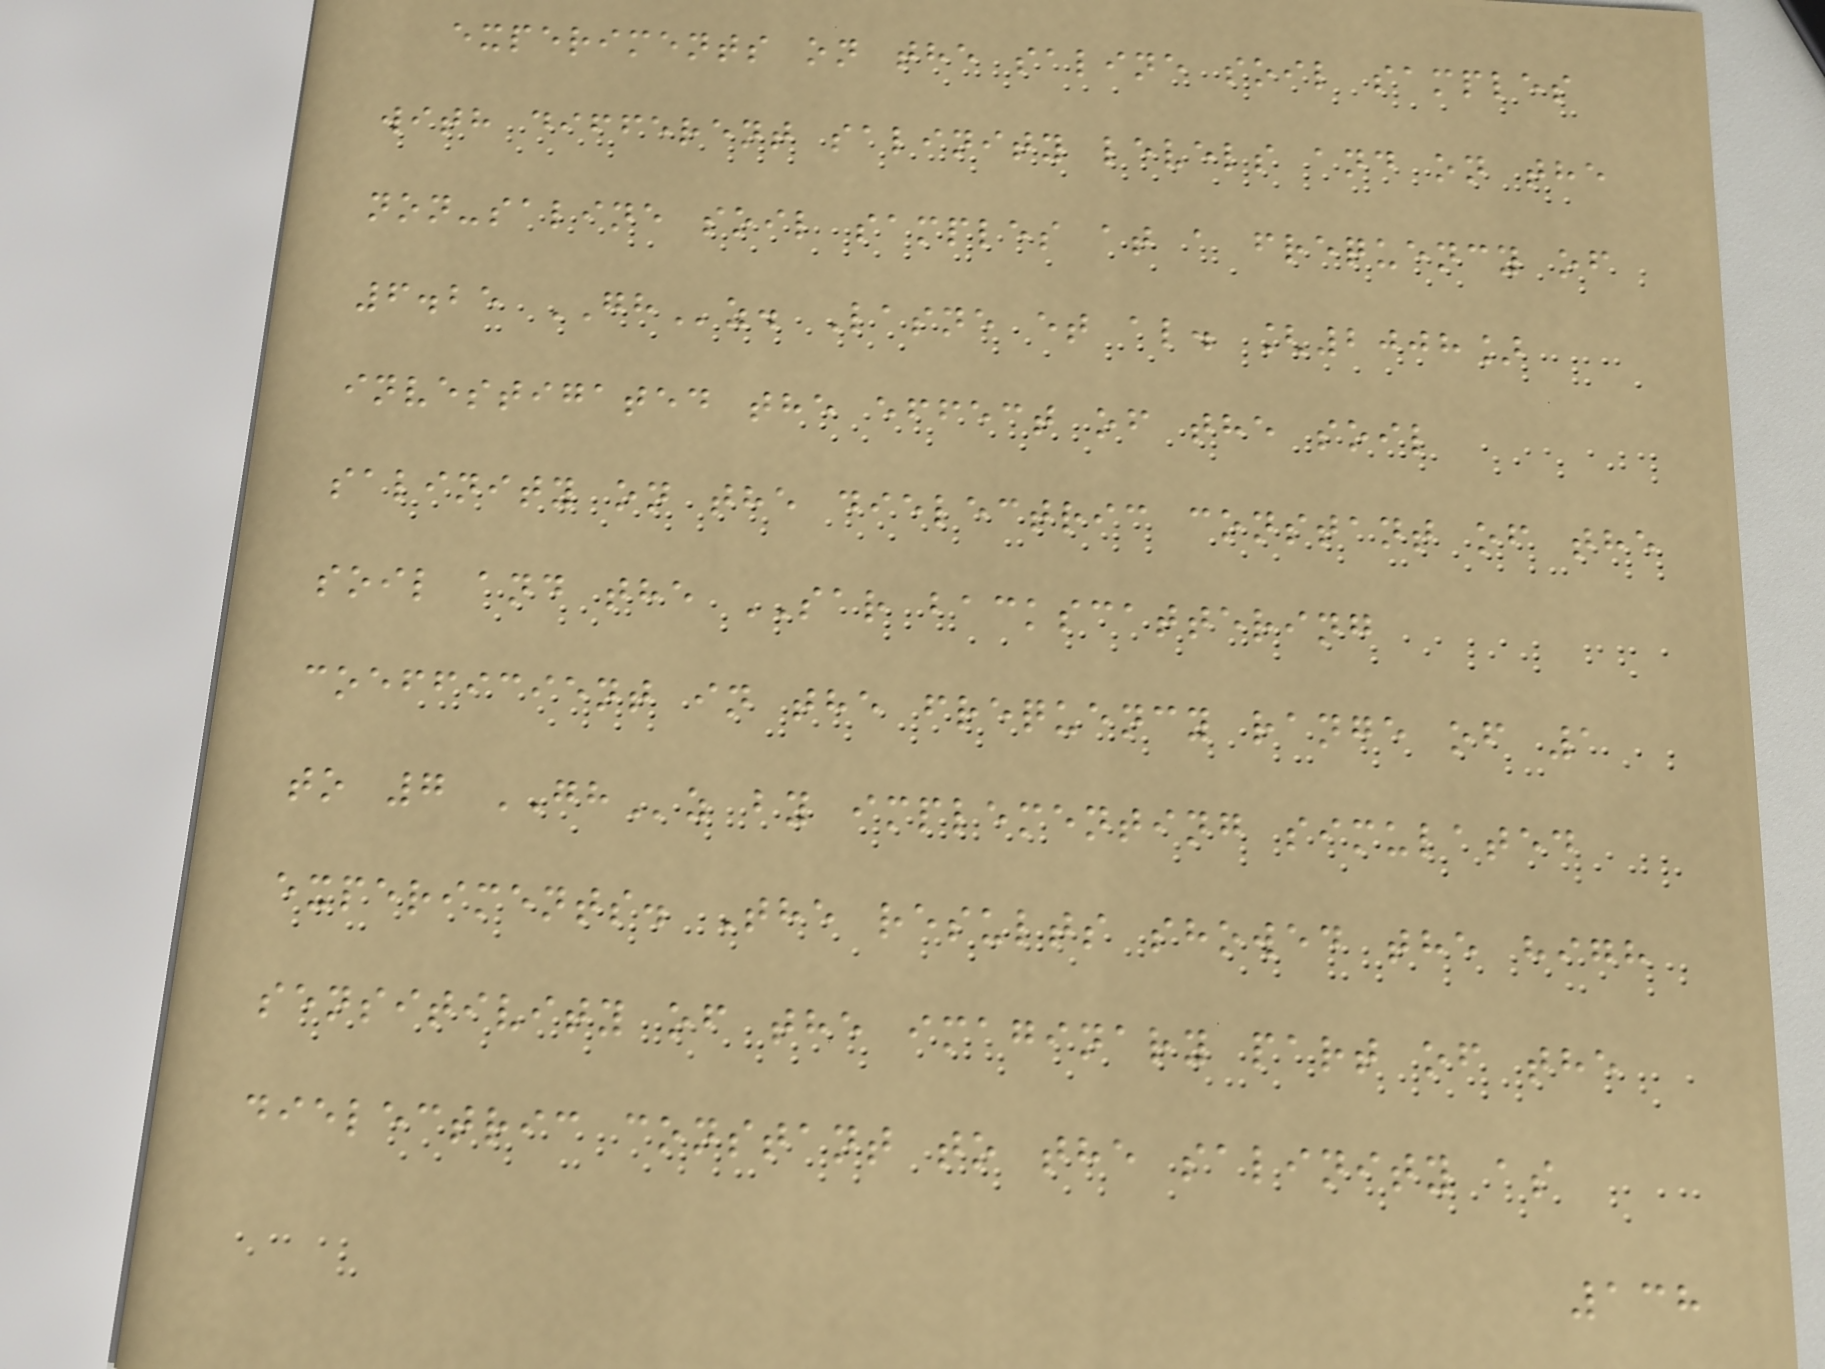experiments on the saline soil samples
with different salinity levels and on the
non-saline soil samples at a frequency of
6.25 GHz. Lasne et al. [2008]
investigated the effect of the soil
salinity on the dielectric constant of the
soil and the SAR backscattering
coefficient in the frequency range of 1
to 7 GHz by implementing simulated
experiments. The results showed the high
sensitivity of the imaginary part of the
dielectric constant to the salinity as
138
